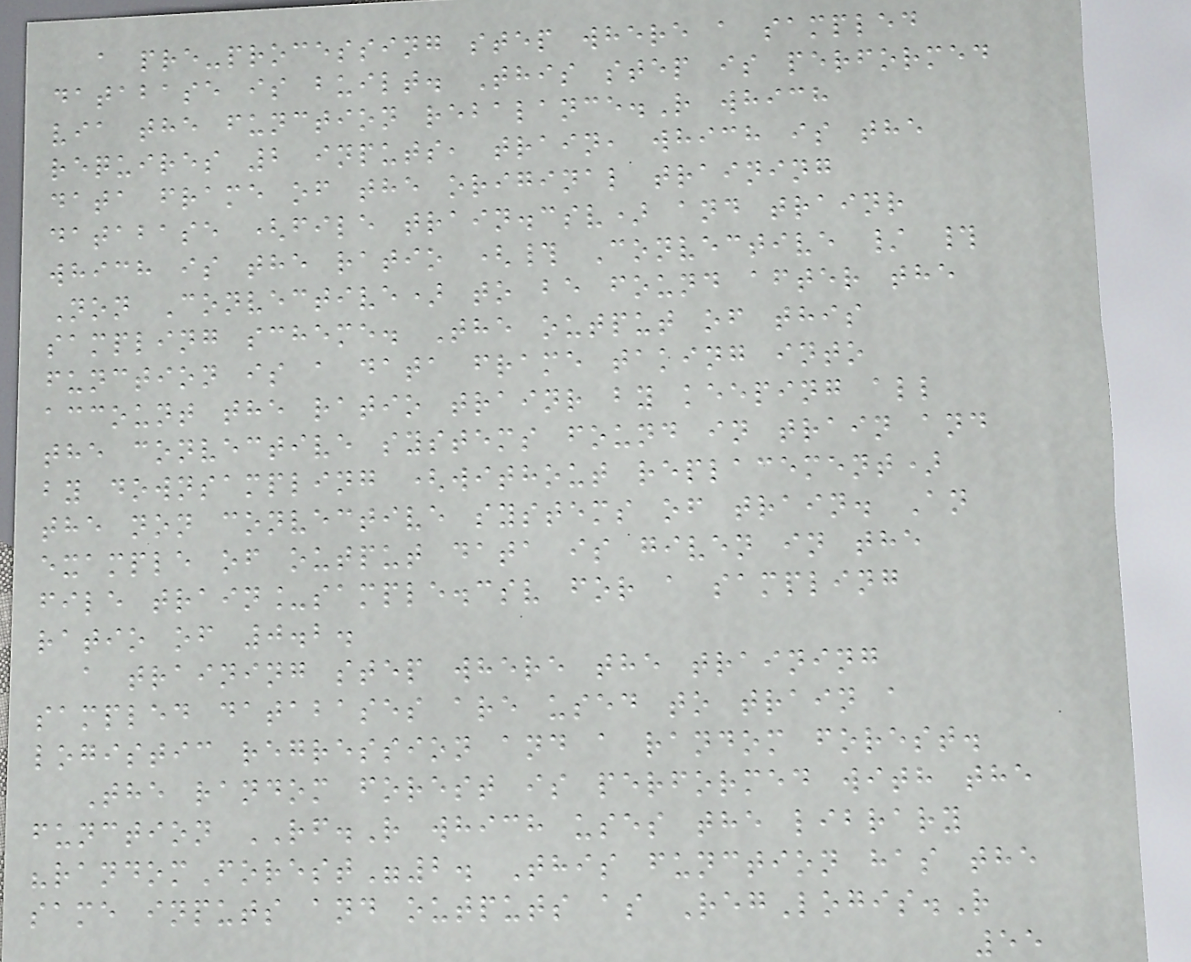a pre-processing step where a sampled
database is built. This step is performed
via the function rebalance.R which
requires 2 inputs, train, which is the
data frame of the original training
database (file train.csv) and trainr
which is the ratio (# Convective / #
Non Convective) to be found after the
sampling scheme. The output of this
function is a data frame taking into
account the ratio trainr by keeping all
the convective systems found in train and
by downsampling (without replacement)
the non convective systems of train. An
example of output data is given in the
file train_sample.csv for a sampling
ratio of 0.2.
a training step where the training
sampled databases are used to train a
logistic regression and a random forest.
The random forest is performed with the
function RF.R which uses the library
"randomForest"2. This function has the
same inputs and outputs as RegLogis.R
55
